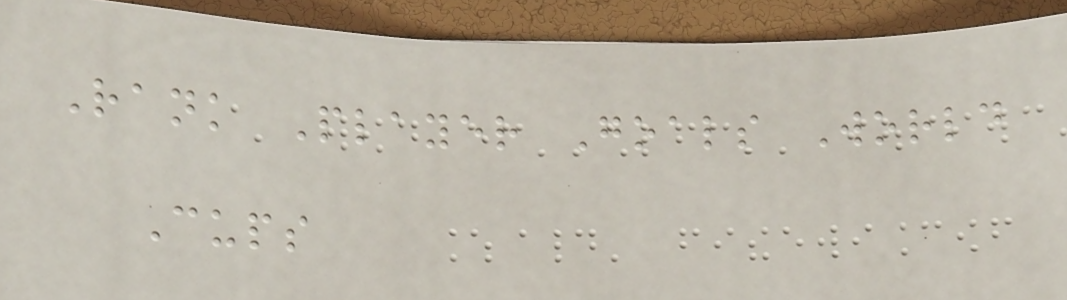Rank Player Goals World
Cups
